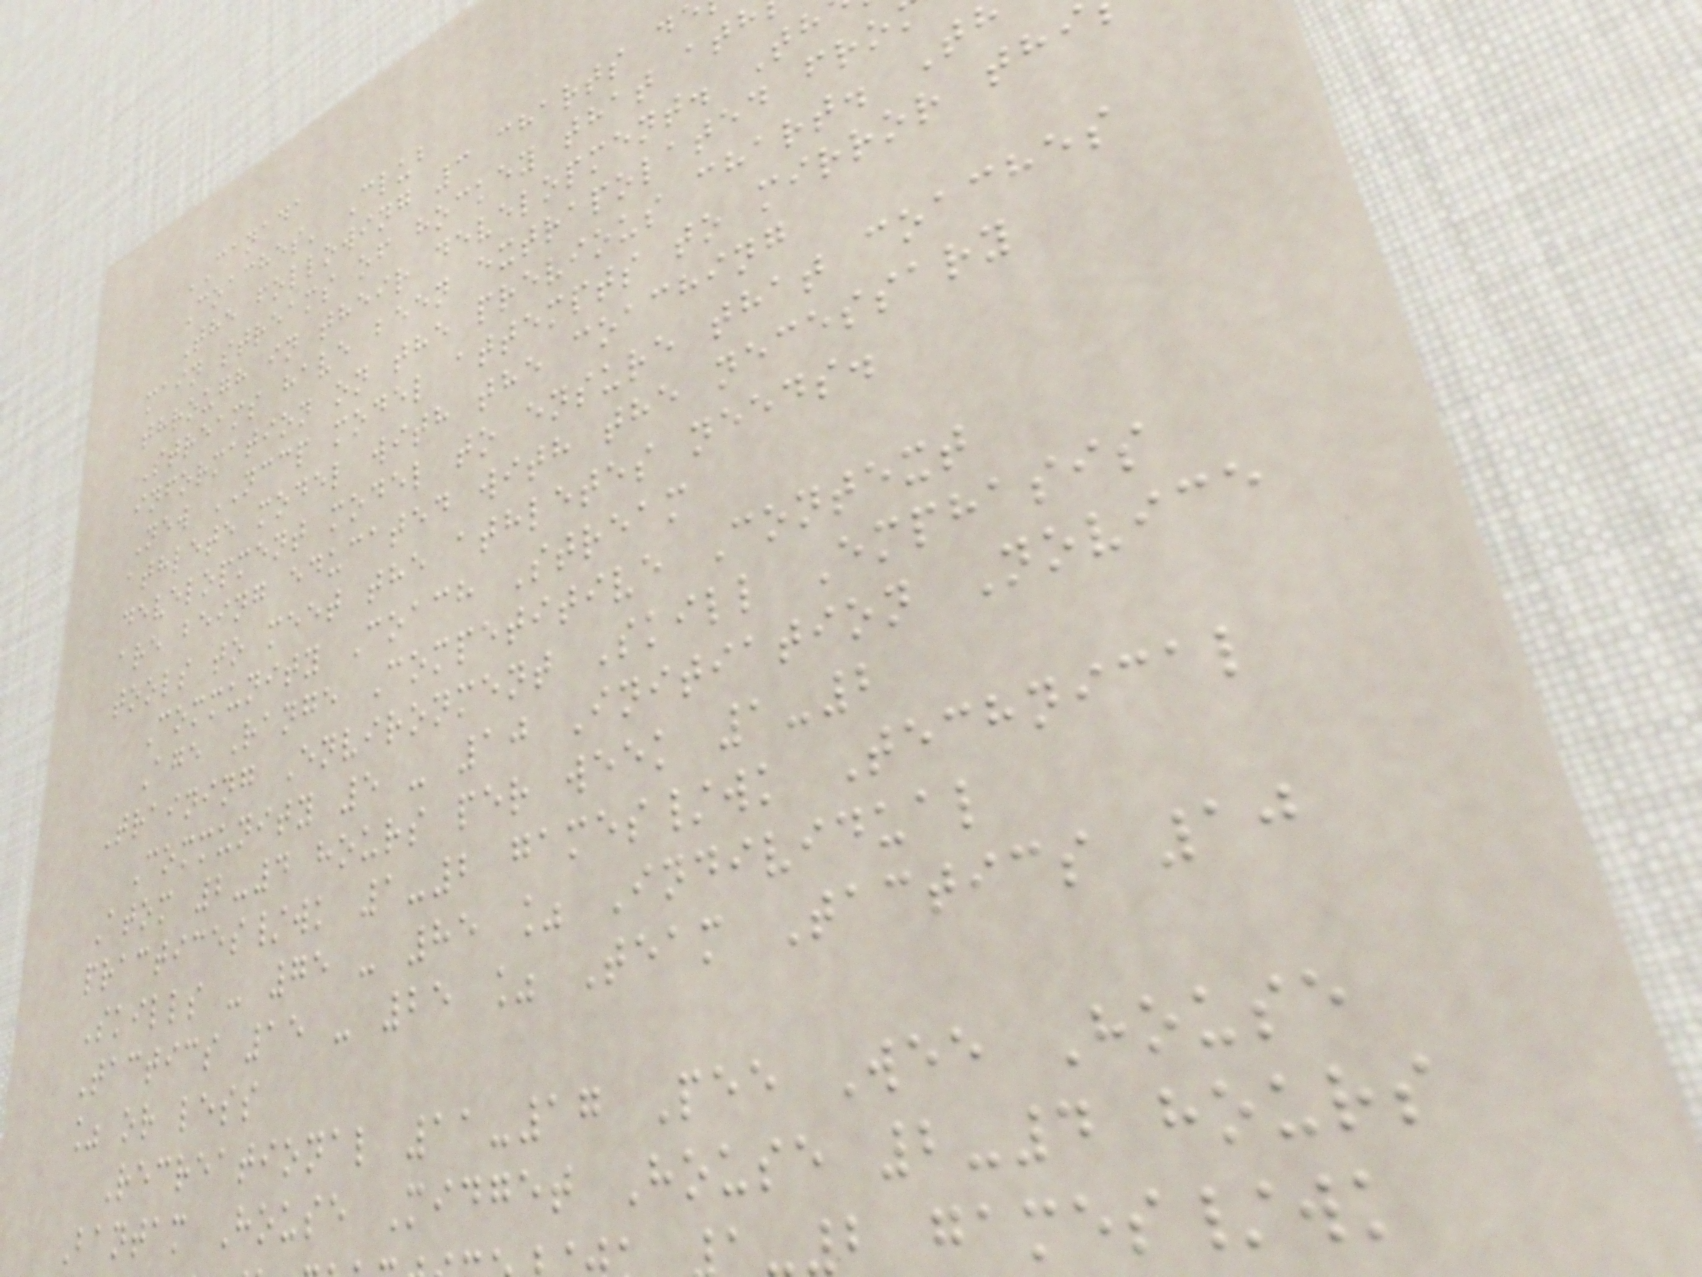CANADA
Coaches' Club
The following 3 charts d
main streams of hockey that ath
through in their development. Th
Streams have been extrapolated fro
information on the previous chart. T
New NCCP model attempts to mirror thi
athlete model with the coaching
development model to ensure that coaches
are being educated with the necessary
tools to meet the athletes needs.
Community Coach Stream
Age Range Competitive Context
Training Environment Skill Emphasis
Community 5 - 10 Initiation Novice
Atom 2-4 hours per week 1-2
practices/wk 1-2 games/wk Technical
Skills - 75 - 85 % Individual
Tactics 15 - 25 % Team Tactics 10
% or less
Recreational 11-17 Pee Wee House
Bantam House Midget House 2-4 hours
2 games/wk
